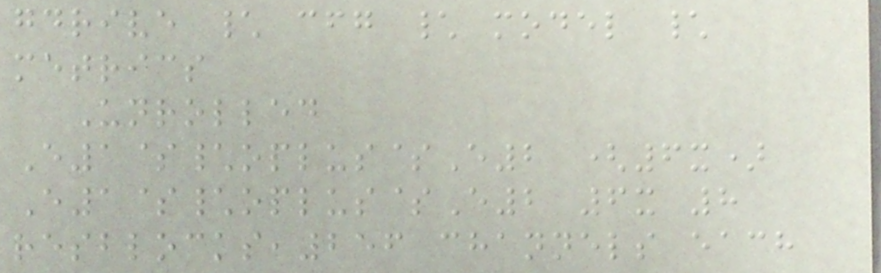gdrive \ cfg \ model \
metrics
Unrolled
E1$\oplus$E2 (6x)
E1$\oplus$E2 6x 8
resblocks,256 channels each
